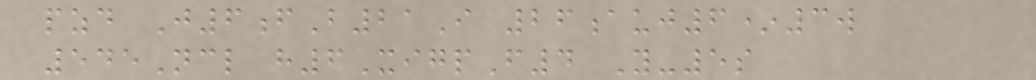pzd J6fB21I 26auj6*3w
545Ncl h6XigpF4 Y-5s
